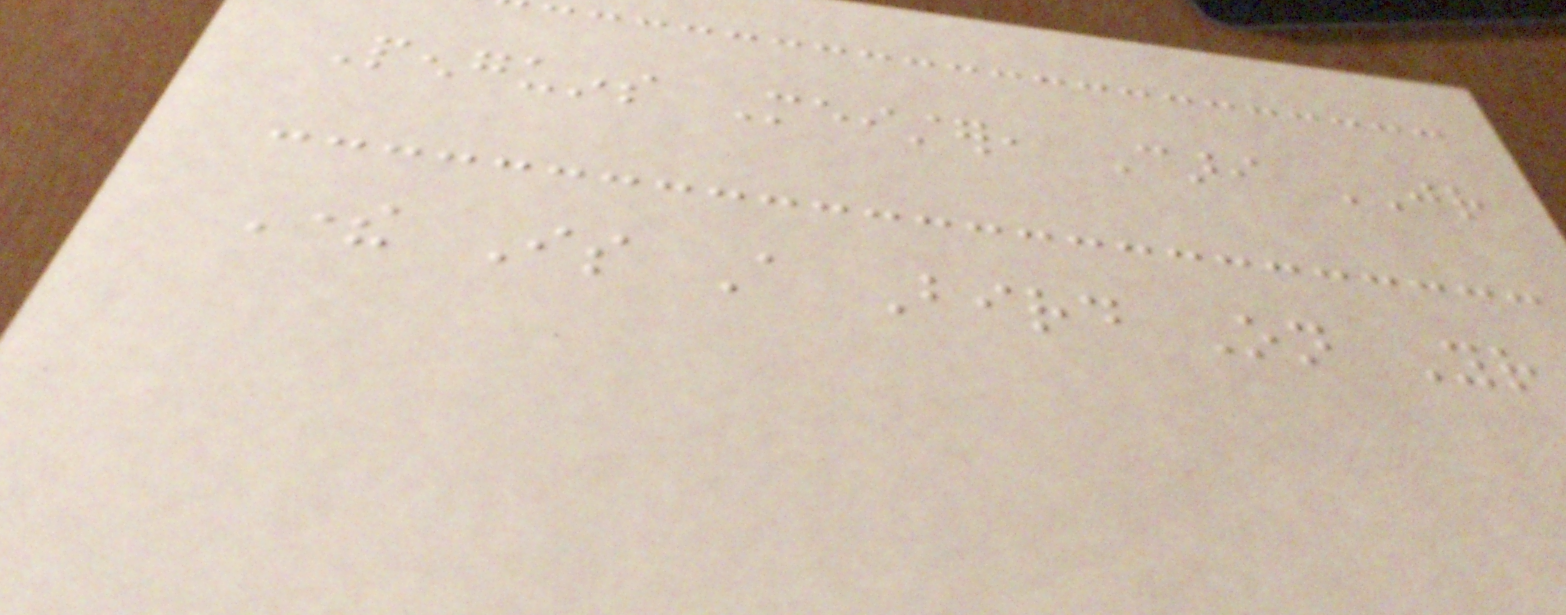Penguins Meister, Cari JR
There Is A Bird On Your
